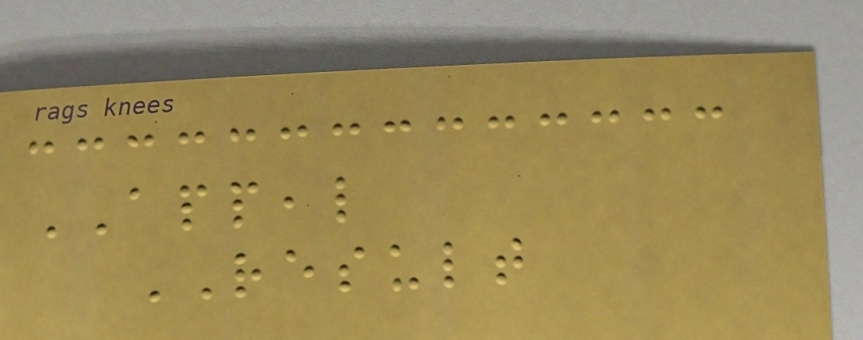APPEAL
RESULT
